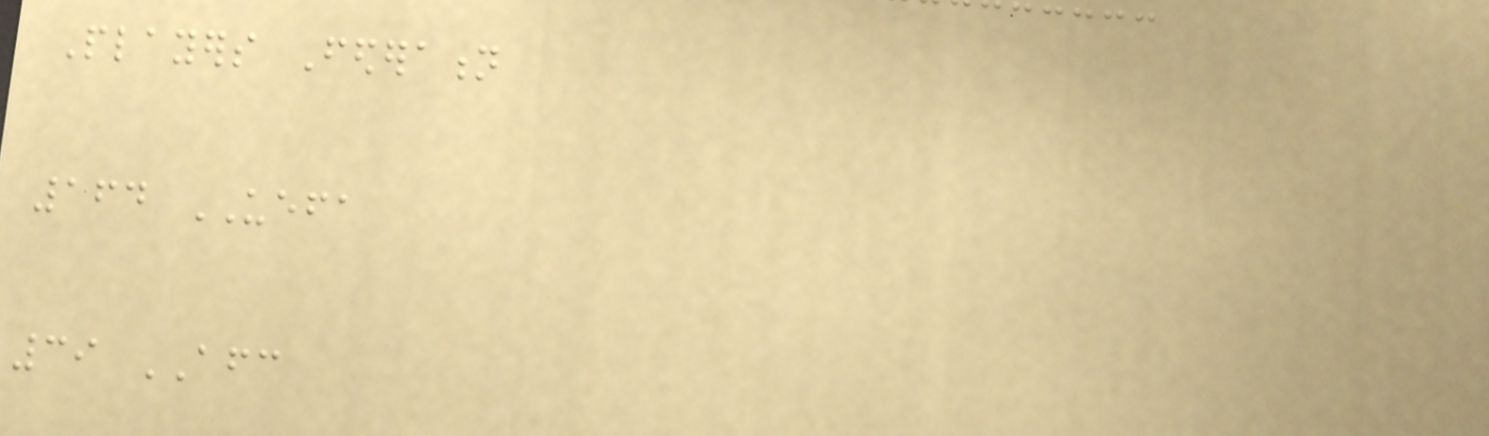Players Federation
164 UEFA
39 AFC
